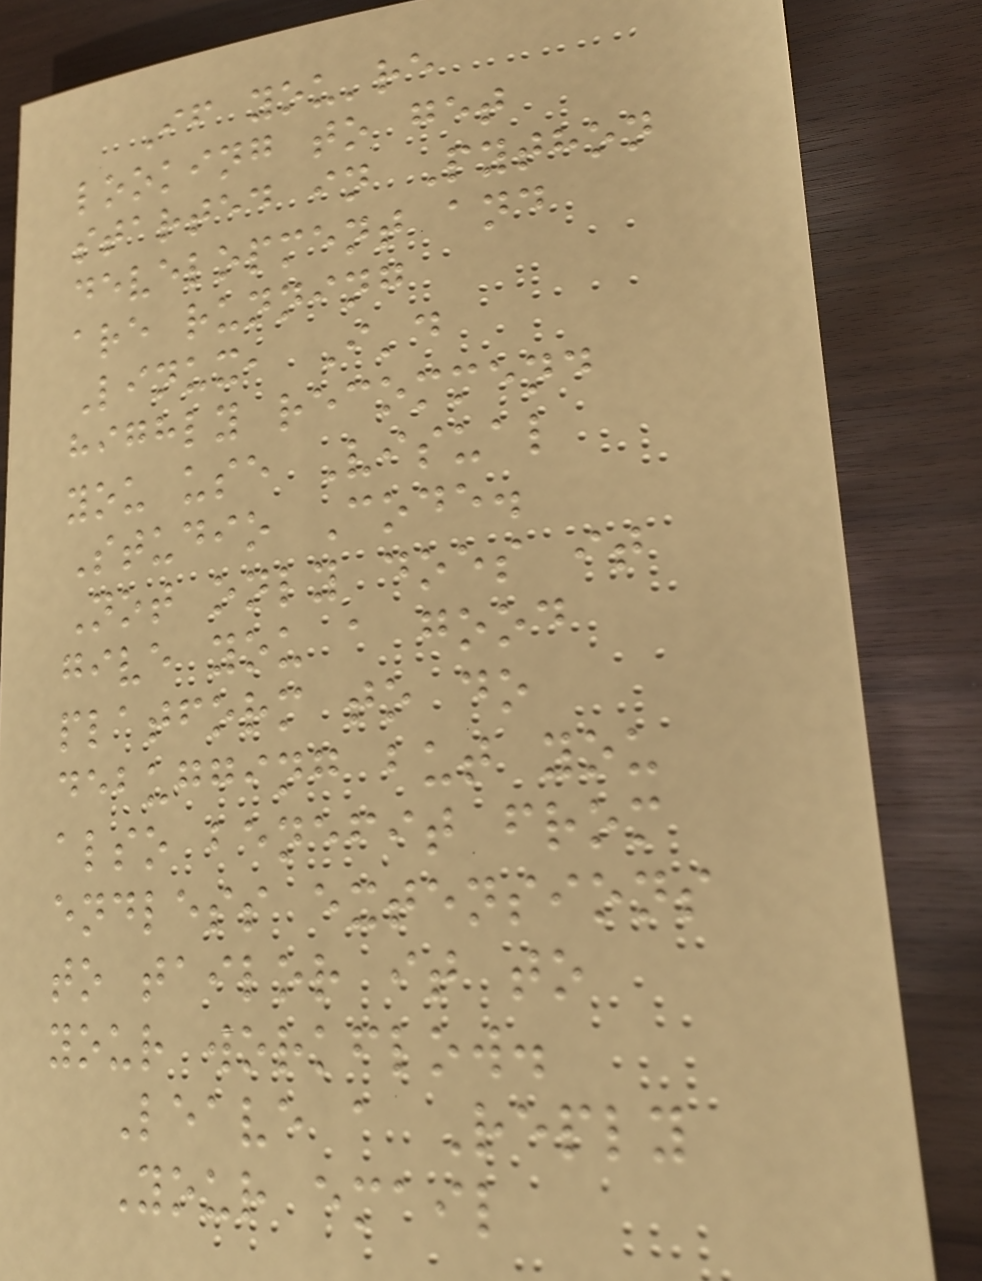If you're
looking to get
started in Python
development and
are running
Linux, I'd
highly recommend
you use Visual
Studio Code.
Not only does it
give you a good
platform to do
debugging but you
also benefit from
endless extensions
to tailor it to
your workflow.
Leave a Reply
Your email
